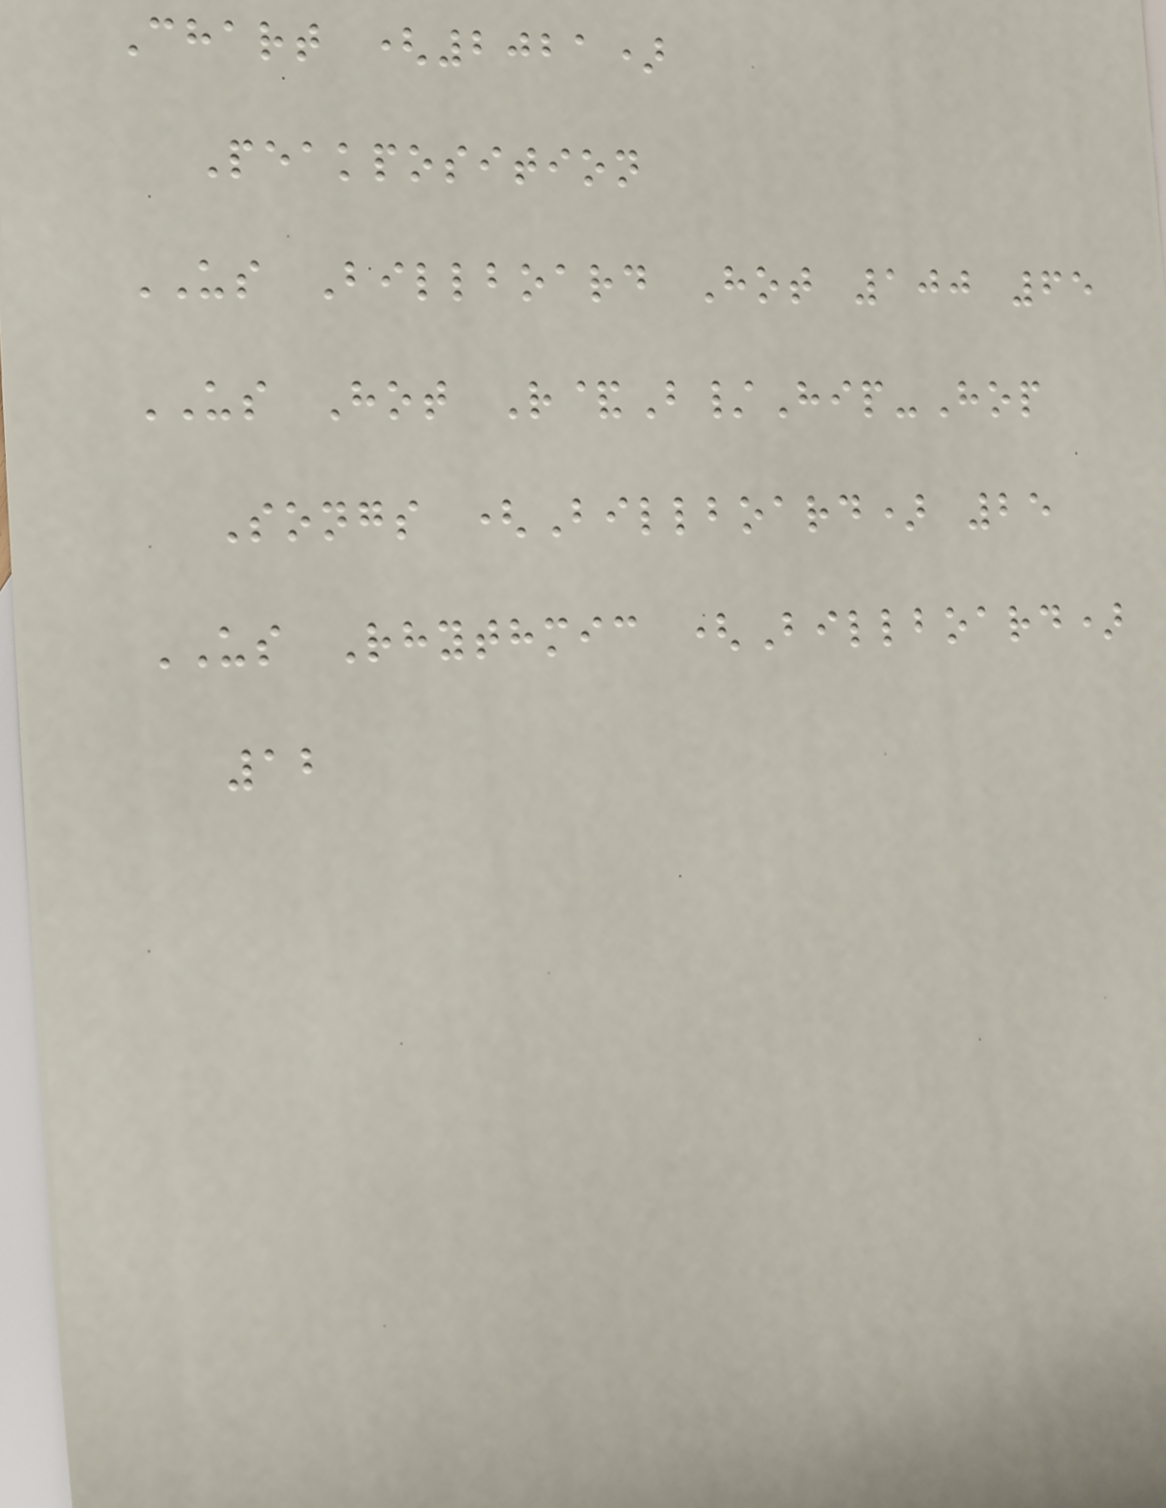Chart (2021)
Peakposition
US Billboard Hot 100 65
US Hot R&B/Hip-Hop
Songs (Billboard) 25
US Rhythmic (Billboard)
12
